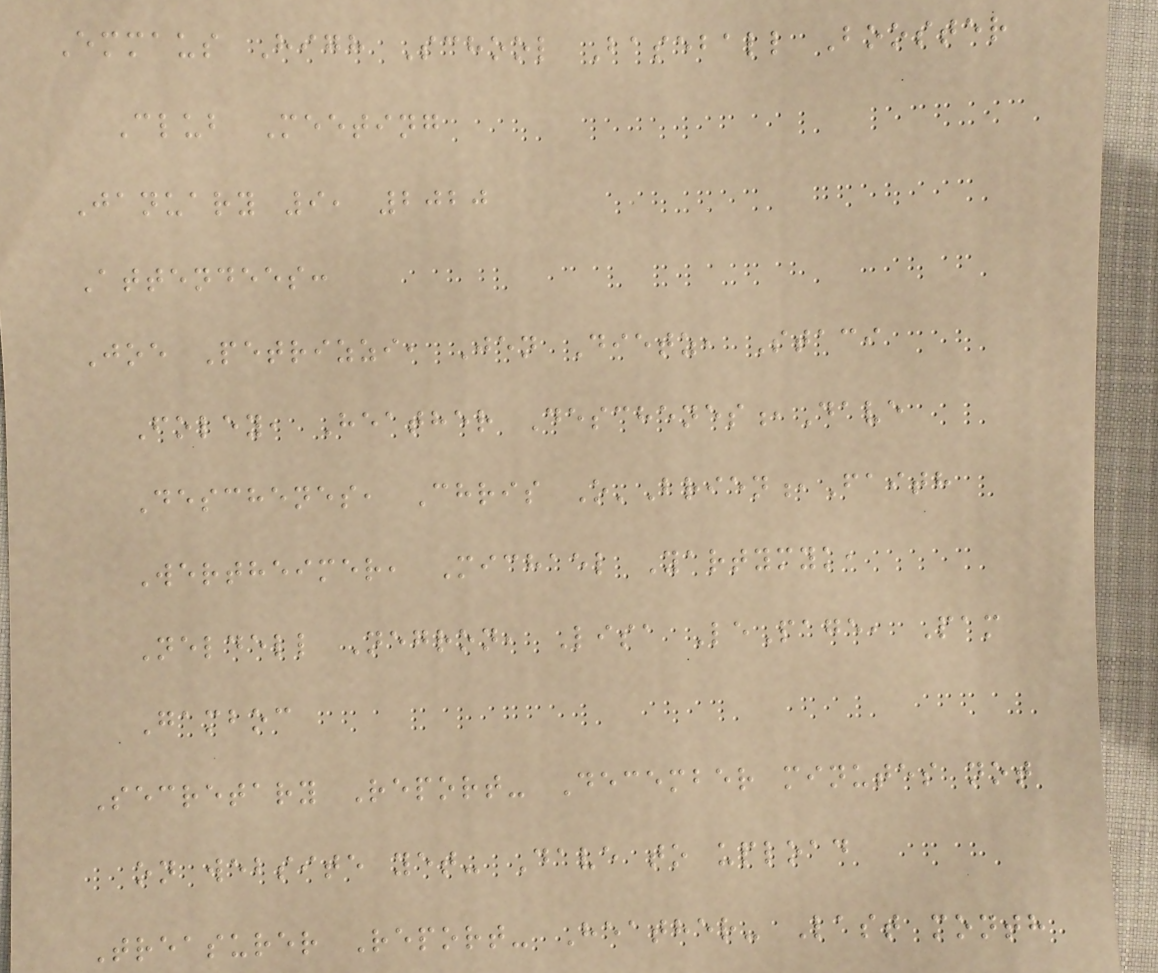Emmaus High School Baseball Booster
Club Meeting
January 9, 2020
Attendees:
Joe Petrizzi, Jen Dietz, Staci
Foley, Heather Deschenes,Dave
Deschenes, Chris O'Brien,Faith
Wertheimer, Michael Yartymyk,
Neldell Negron, Lisa LePage, Pam
Gamboc
Secretary Report- December minutes not
on website yet- Dave to upload
Treasurer Report- Heather- Last month
